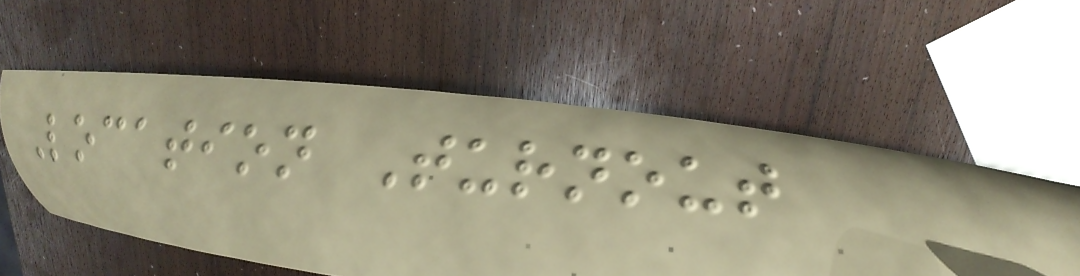Location Turnout
